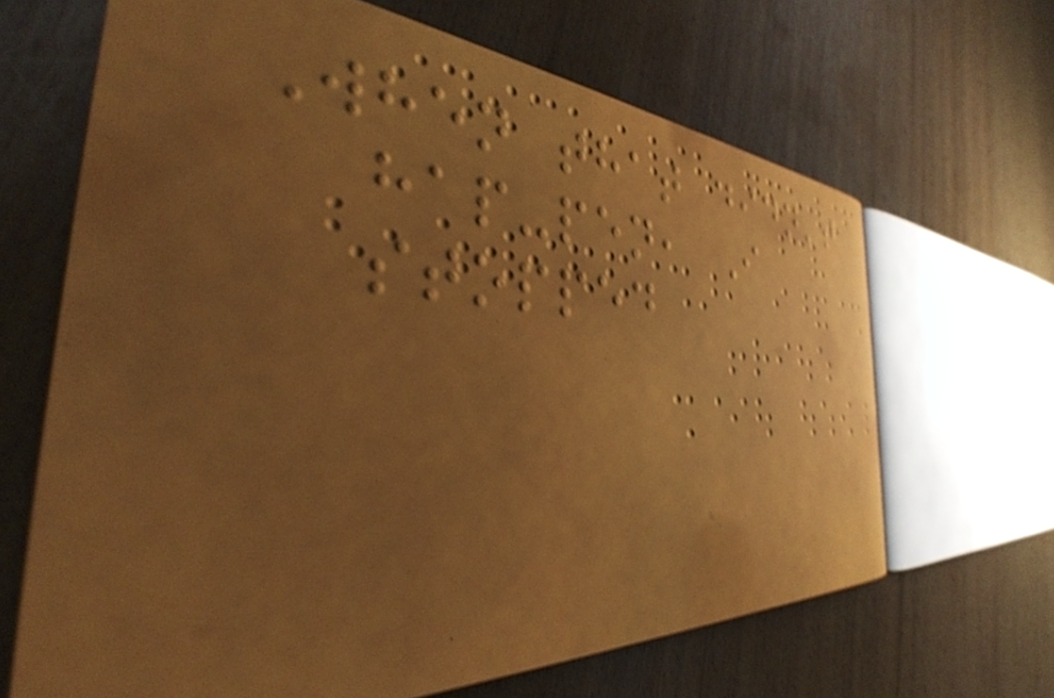When that didn't
hap-pen, I
stopped
